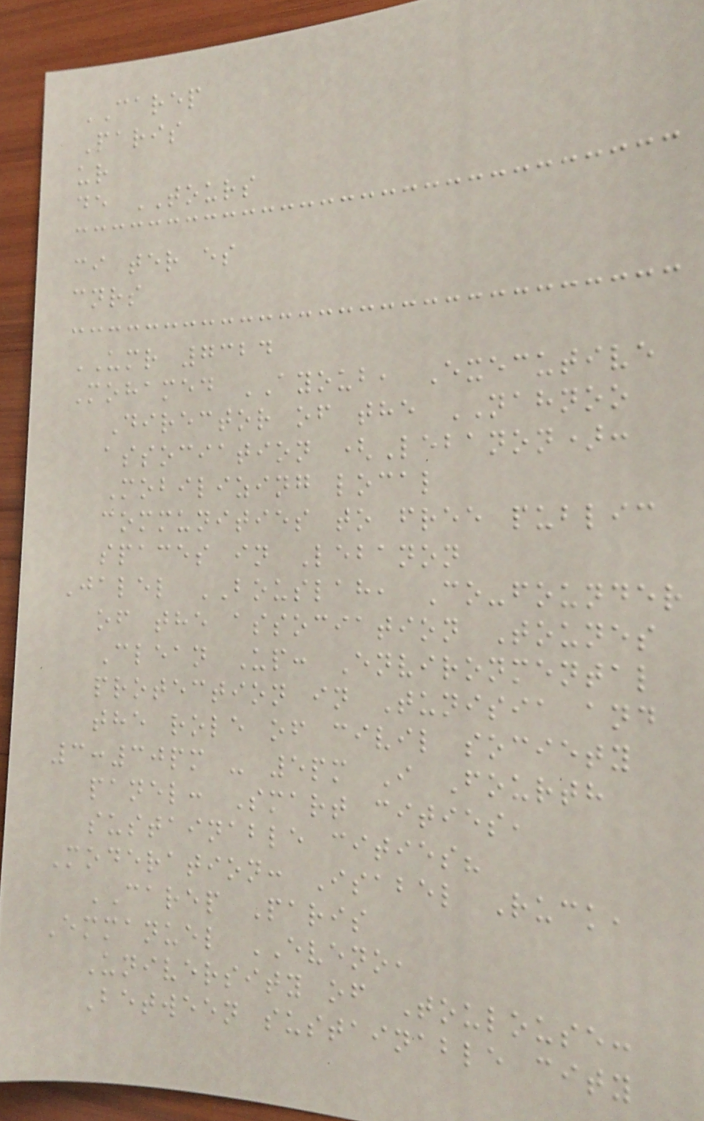CAREP
Paris
ur
de TOURS
ci ter es
cnrs
UMR 7324
Mohamed AYOUB, Executive
Director of the NAHNOO
association (Lebanon):
Mobilizing local
communities to free public
spaces in Lebanon
Jalel BOUSLAH, Co-founder
of the association Tounes
Clean Up: Environmental
protection in Tunisia and
the role of civil society
3:30pm - 5pm I Fourth
panel: Smart cities,
sustainable cities?
Moderation: Isabel Ruck,
CAREP Paris
Emmanuel EVENO,
University of Toulouse:
Between sustainable city
